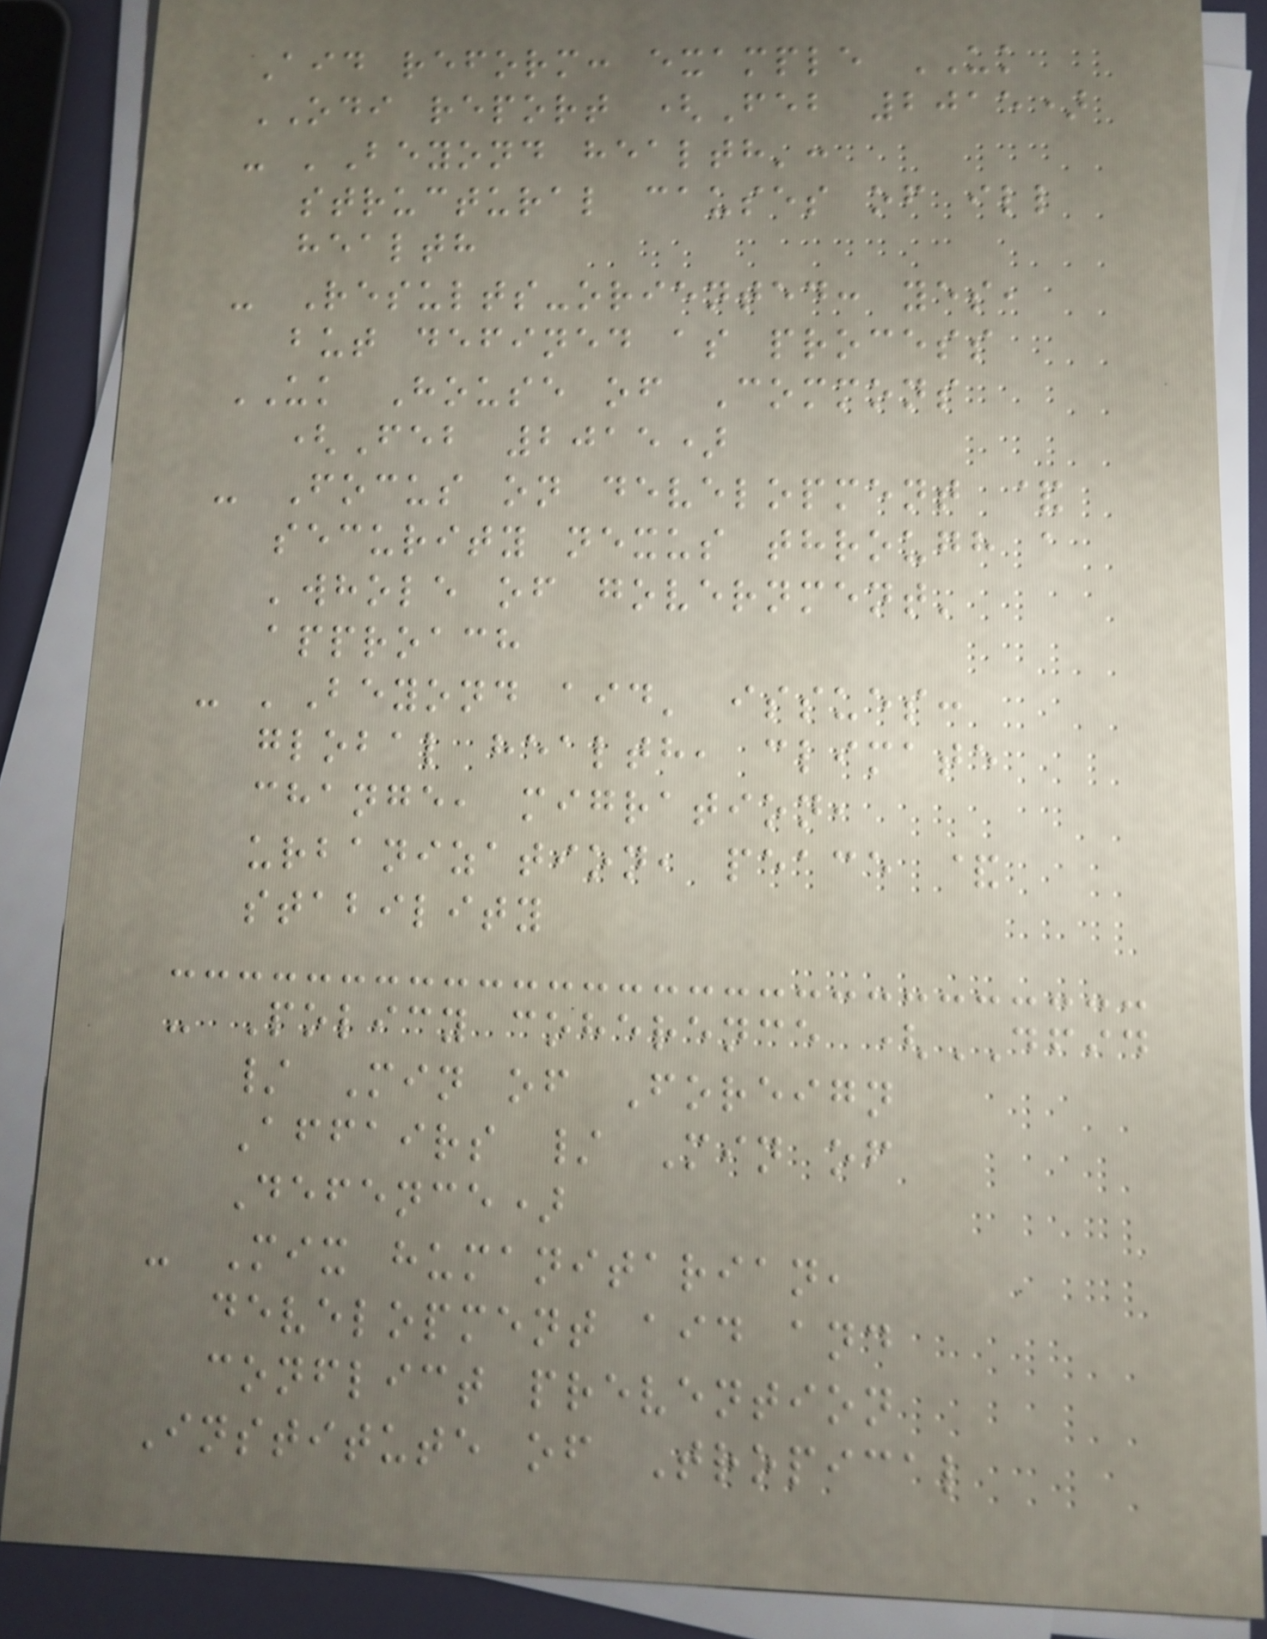Aid reform: example UK
ODI report (Feb 2015)
- 'Beyond health':
structural causes of ill
health
- Results-oriented: yes,
but defined as process
UK House of Commons
(Feb 2015)
- Focus on development &
security nexus through a
'whole of government'
approach
- 'Beyond aid' issues:
global health, climate
change, migration,
urbanization, peace &
stability
- Policy coherence (DFID
/ Min of Foreign
Affairs / Min of
Defence)
- Mix humanitarian,
development aid and
conflict prevention
Institute of Tropical
